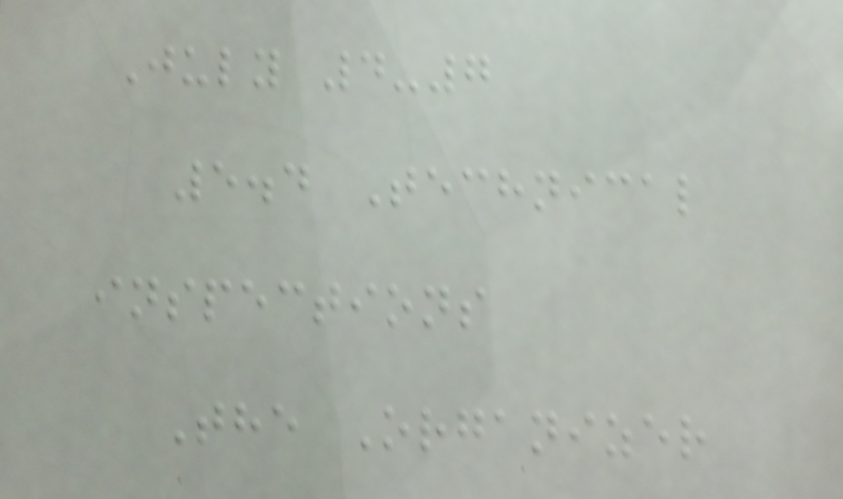July 4-7
5.4 Technical
inspections
The Organizer
